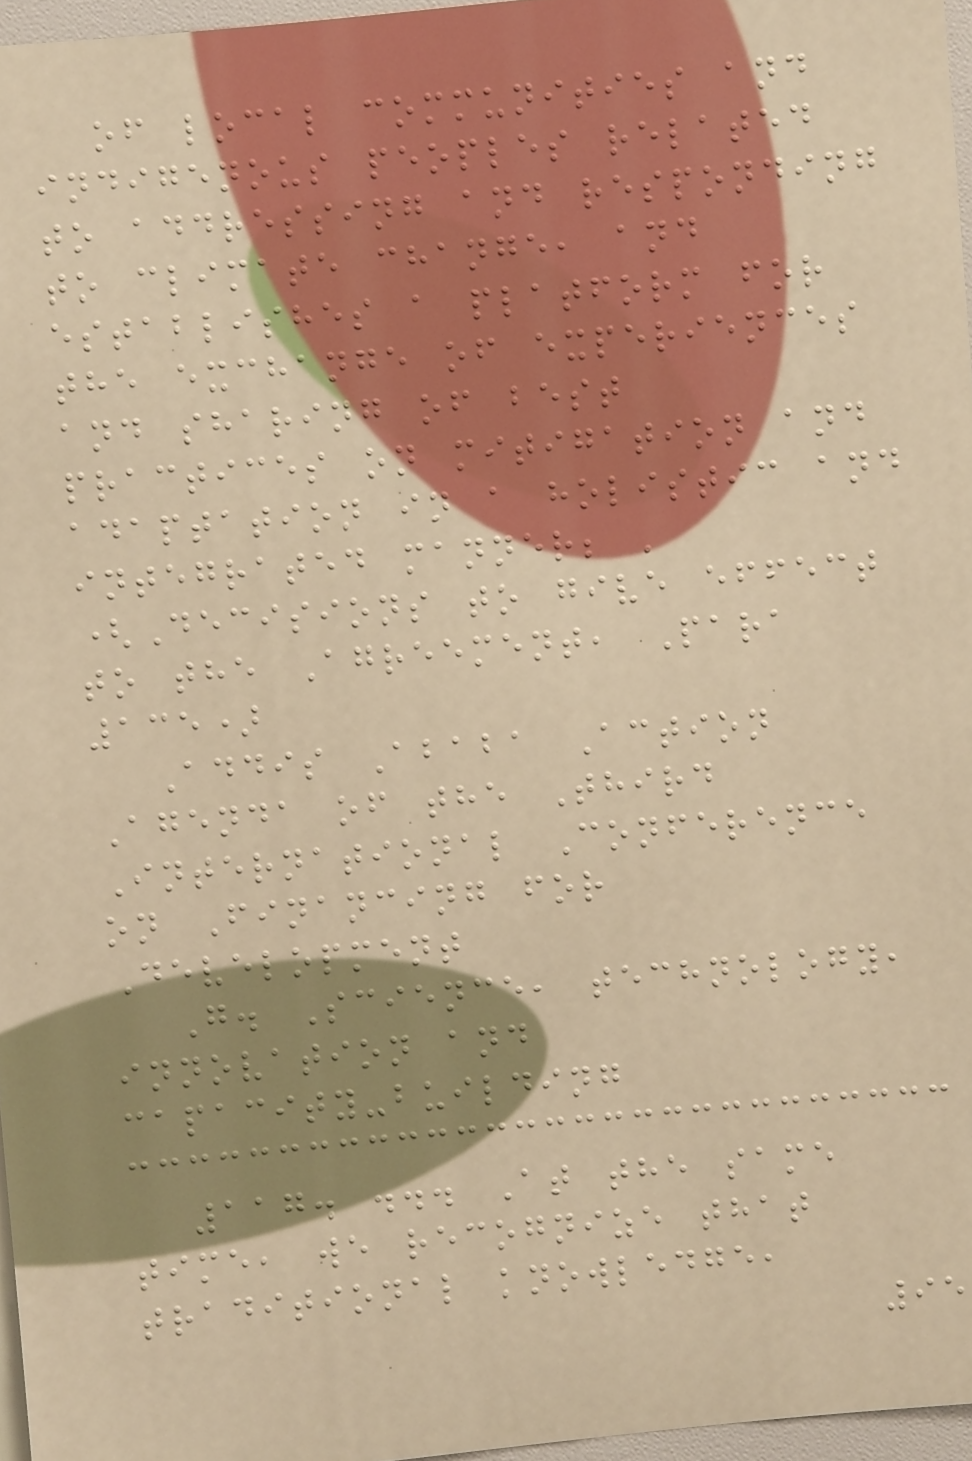of local communities and
indigenous peoples related
to addressing and responding
to climate change, and
establishes a platform for
the exchange of experiences
and sharing of best
practices on mitigation and
adaptation in a holistic and
integrated manner; '
(Decisions to give effect
to the Agreement, Para
135)
Addis Ababa Action
Agenda of the Third
International Conference
on Financing for
Development
G. Science, technology,
innovation and
capacity-building
117. ... At the same
time, we recognize that
traditional knowledge,
95
